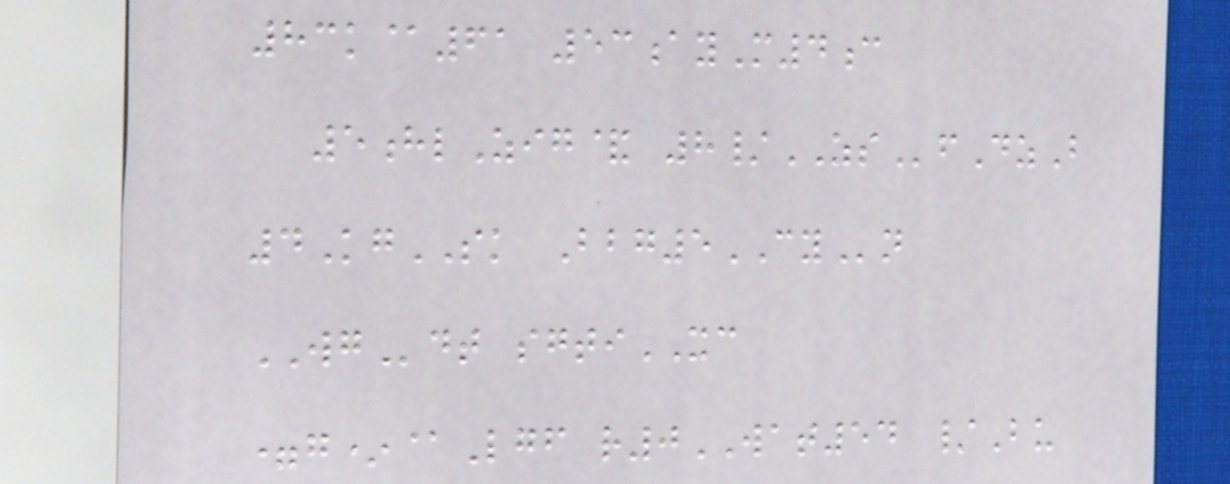83k@61 53ayM4c
5hlZig& 8/ZSfDzB
4KgSK Bbg5CYn
WGdt sgtiXC
=g*@Lgf r0WAT54 /Bu
